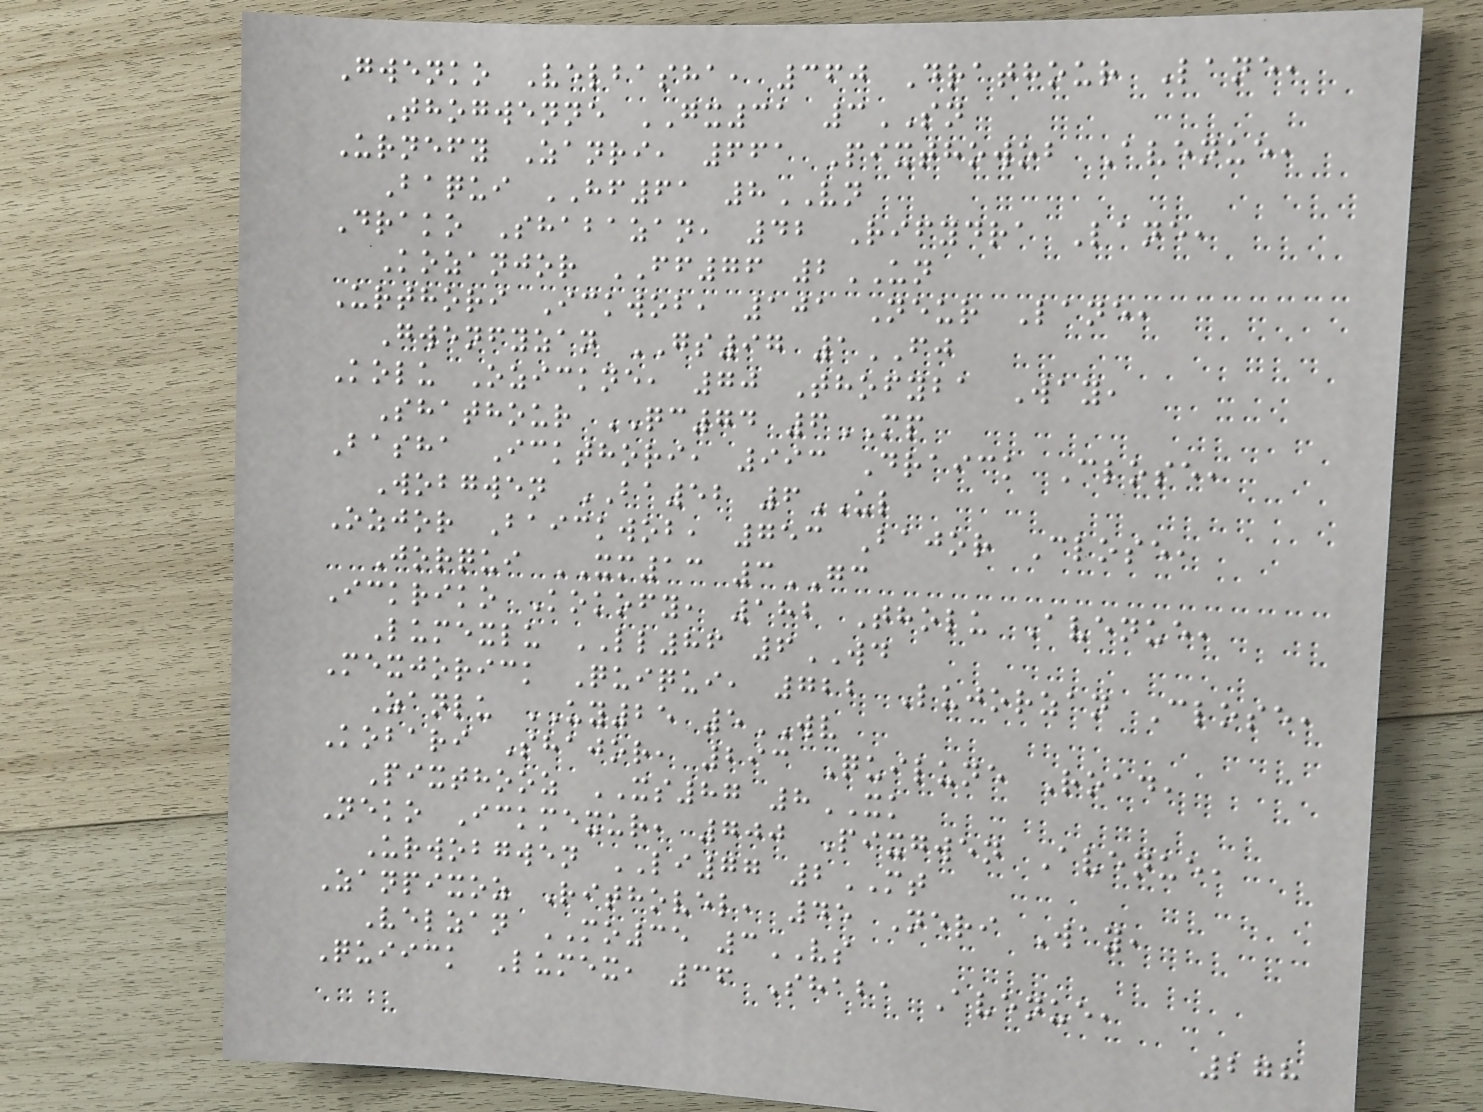Gwenko Velbasha, 360 Drathour Lane,
Thogwenne GX31 3SN
Urnefy Zanri, 661 Pixthowob Avenue,
Baqui HF61 8VN
Drako Shabazan, 42 Rifydra Lane,
Kozanjor FF76 2UN
Urthori Ickwob, 101 Neur Lane,
Gwenfyzan GS97 1FJ
Kolu Ozickne, 70 Thofyba Way,
Shathour QC74 6MP
Basha Ickthori, 993 Draick Close,
Wobgwen BA52 6UL
Ozjor Baickwob, 753 Bajor Close,
Jorqui XM13 3GC
Ickriko Kokofy, 182 Tholu Avenue,
Lumexlu LL86 6WD
Mexjorick Quiqui, 722 Lujorzan Close,
Zanlu UY25 5WV
Kobari Shajor, 293 Quilune Road,
Pixthooz XS87 8XK
Neko Ickmexur, 700 Pixgwen Avenue,
Urwobgwen LI77 2MT
Zanpixoz Rithovel, 45 Neri Way,
Velzan MO35 3VS
Quiick Lumex, 36 Shaba Avenue,
278
